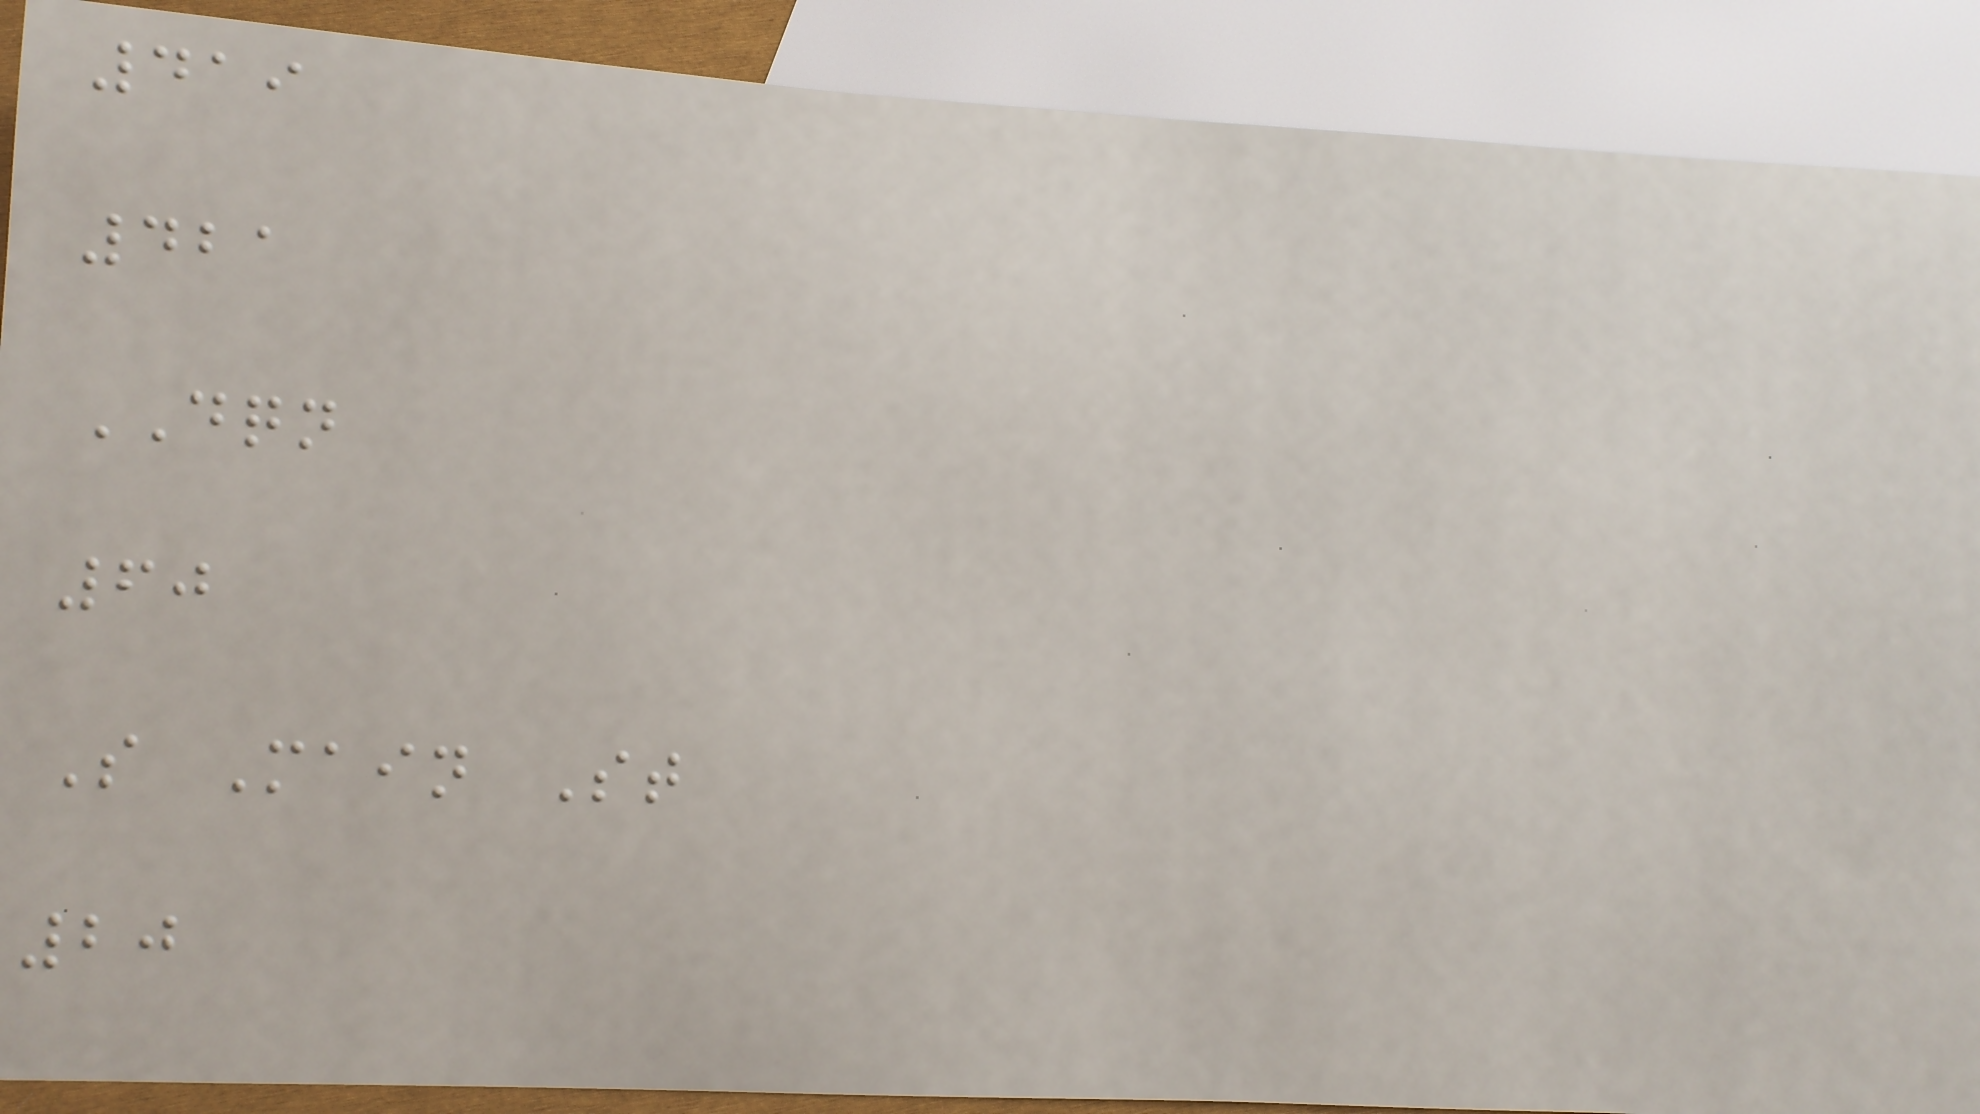419
421
DQN
60
S Main St
20
